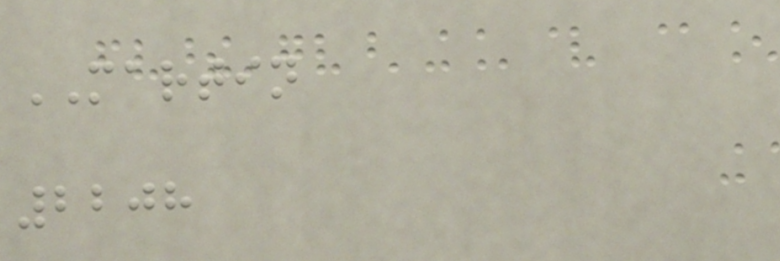MARTIN
2208
